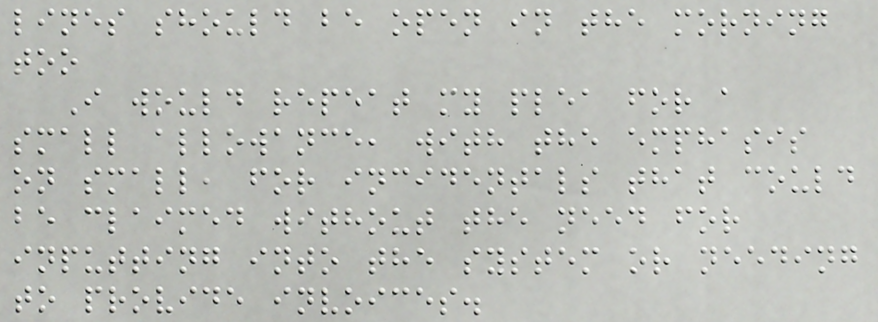lines should be open in the morning
too
I would repeat my plea for a
small allowance, with the emphasis
on small, for incidentals that could
be claimed without the need for
inputting into the system or needing
to provide invoices.
